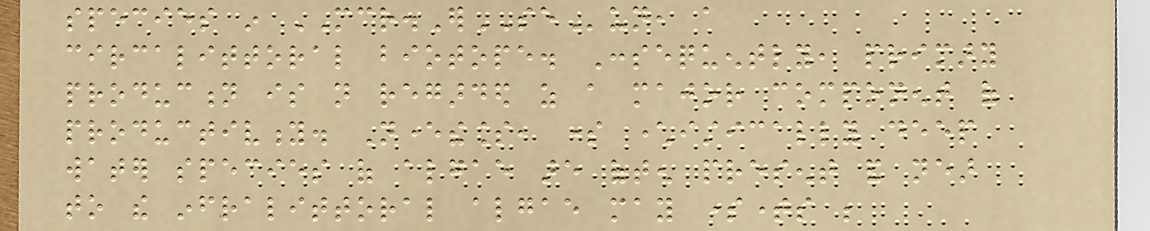species in MCR.ErSEun, a
circalittoral biotope. Consequently, primary
production is not regarded as a major component of
productivity. Nevertheless, some characteristically deep
water species of algae are often present and near
to the infralittoral algae may sometimes be
